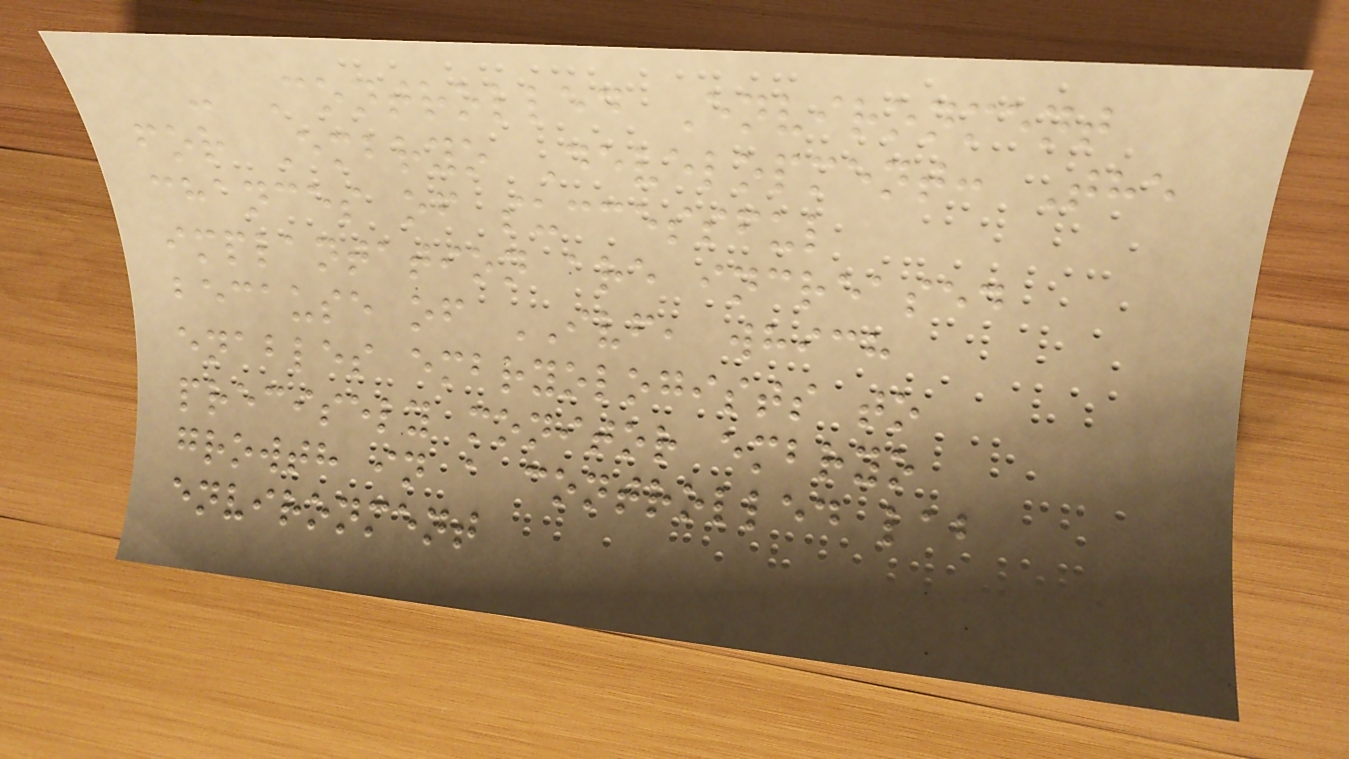- Controlled Environment
for Embryo Development: The
chances of successful
implantation are increased
because of IVF, which
enables embryologists to
precisely monitor embryo
growth in a controlled lab
environment
